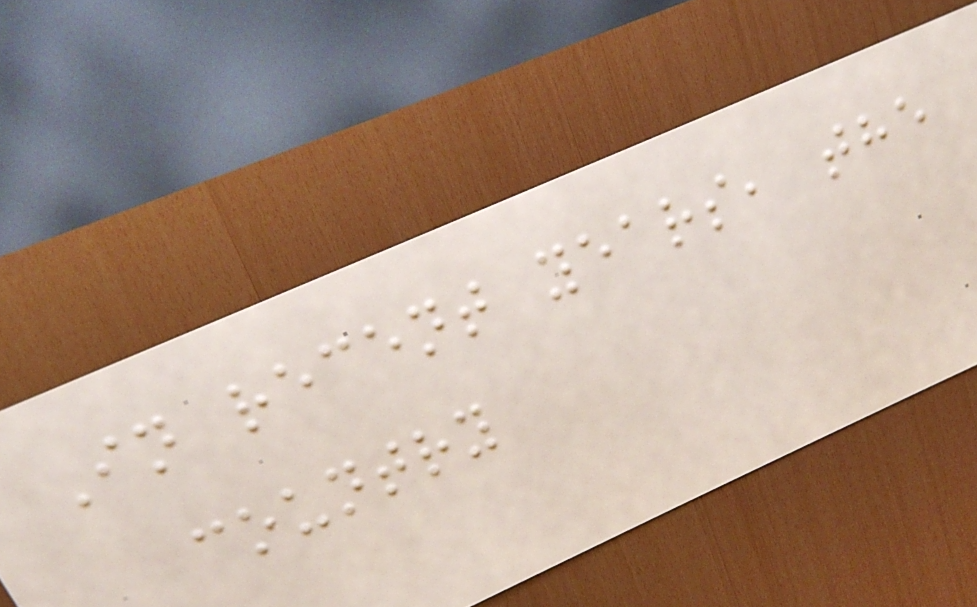In recent years, the
country
